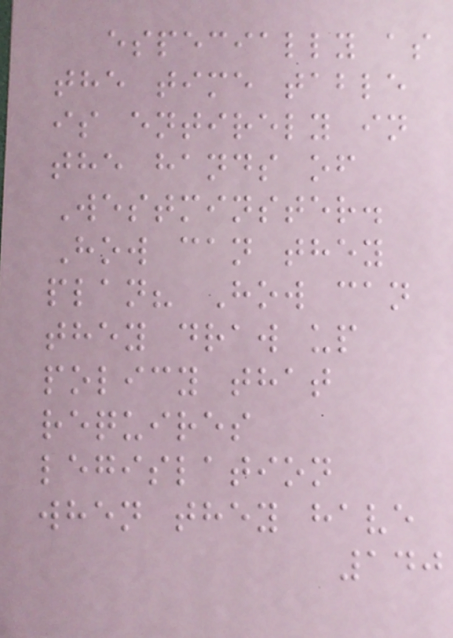especially as
the time table
is entirely in
the hands of
Westminster.
How can they
plan? How can
they draw up
policy that
requires
legislation
when they have
140
